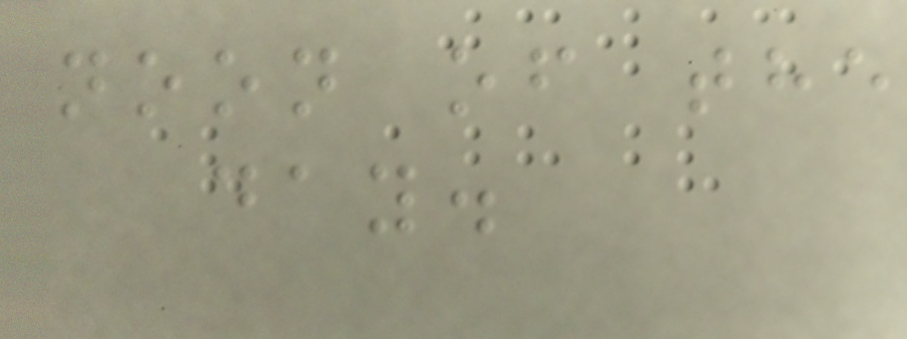noon of the
day.
